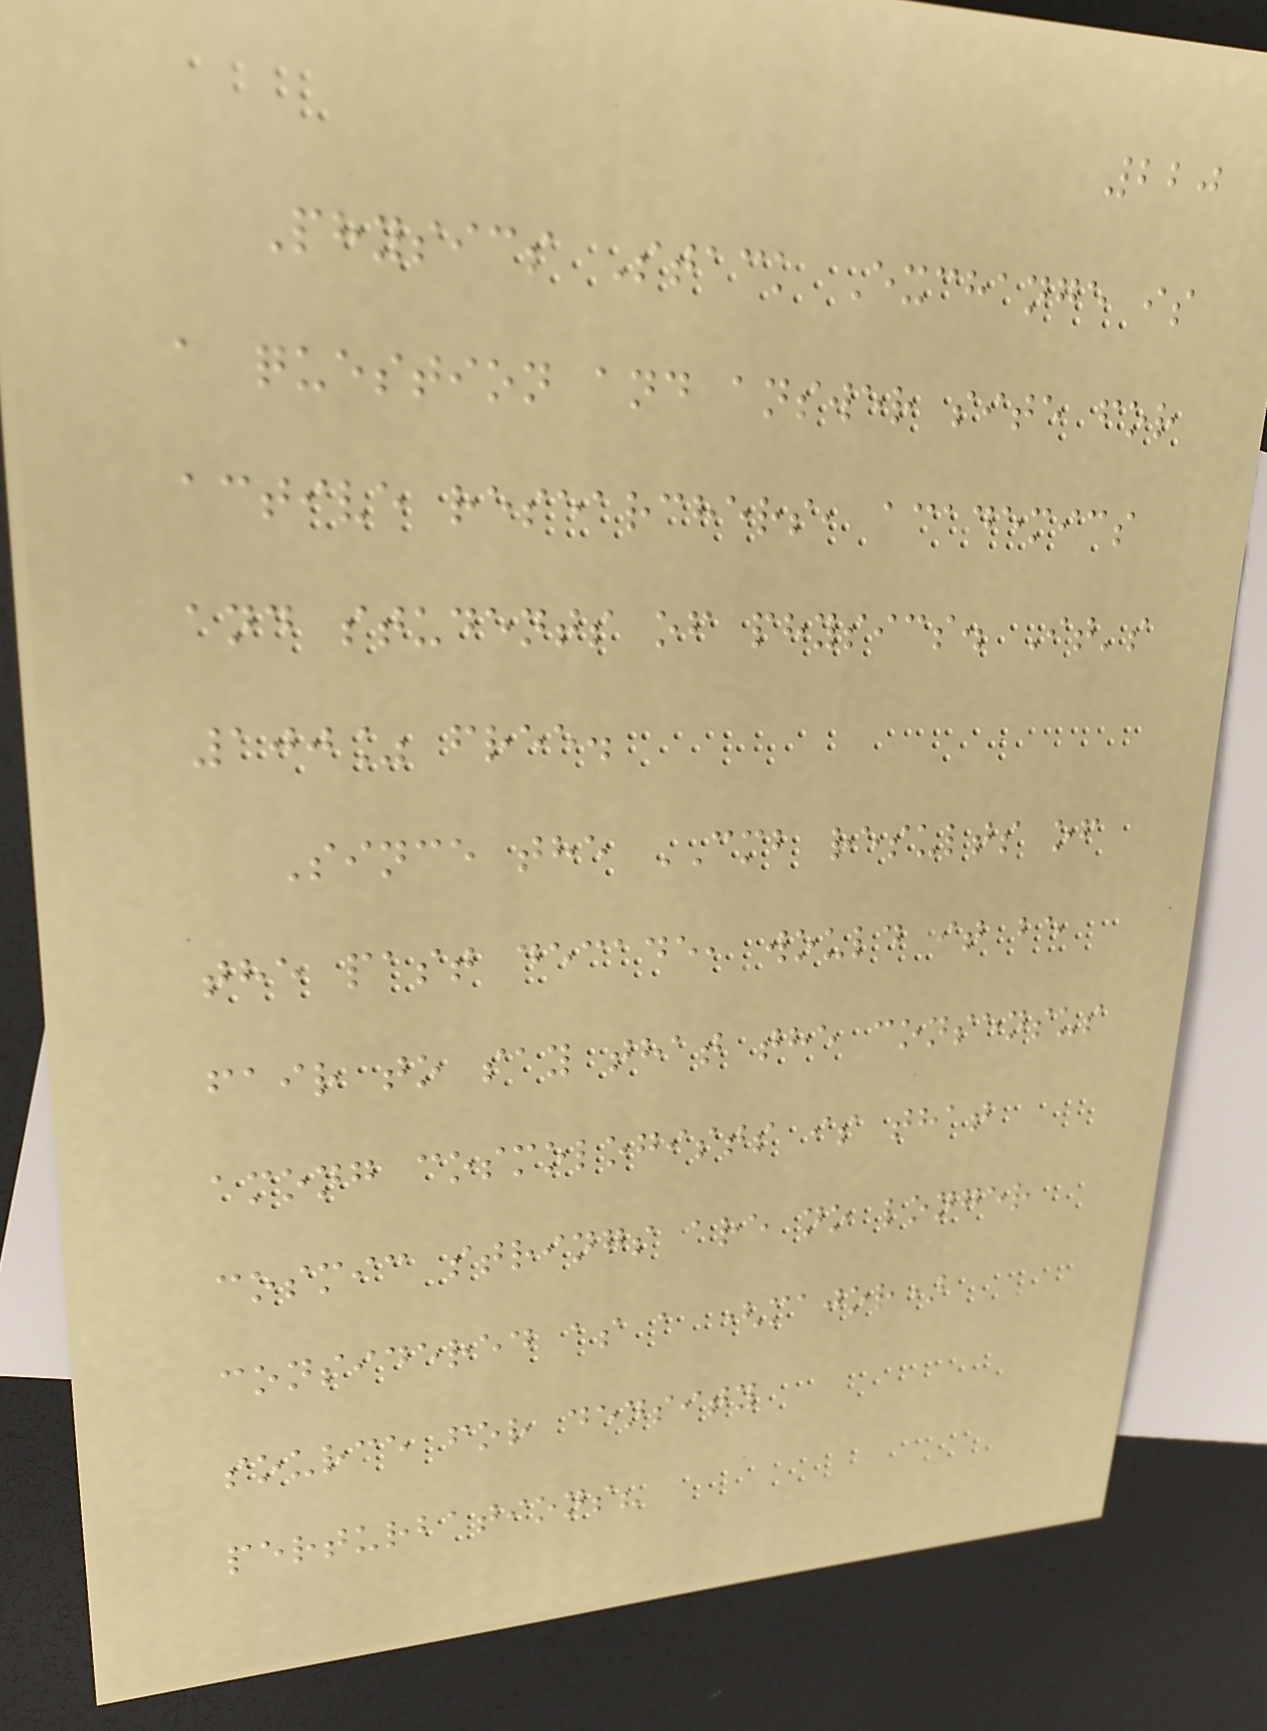220
Physics Stack Exchange is
a question and answer site for
active researchers, academics
and students of physics. It's
100% free.
Since the CMB results of
the past decade, would it be
fair to say that the consensus
among cosmologists is that
cosmic strings are no longer
considered as a (major)
source for density
perturbations?
